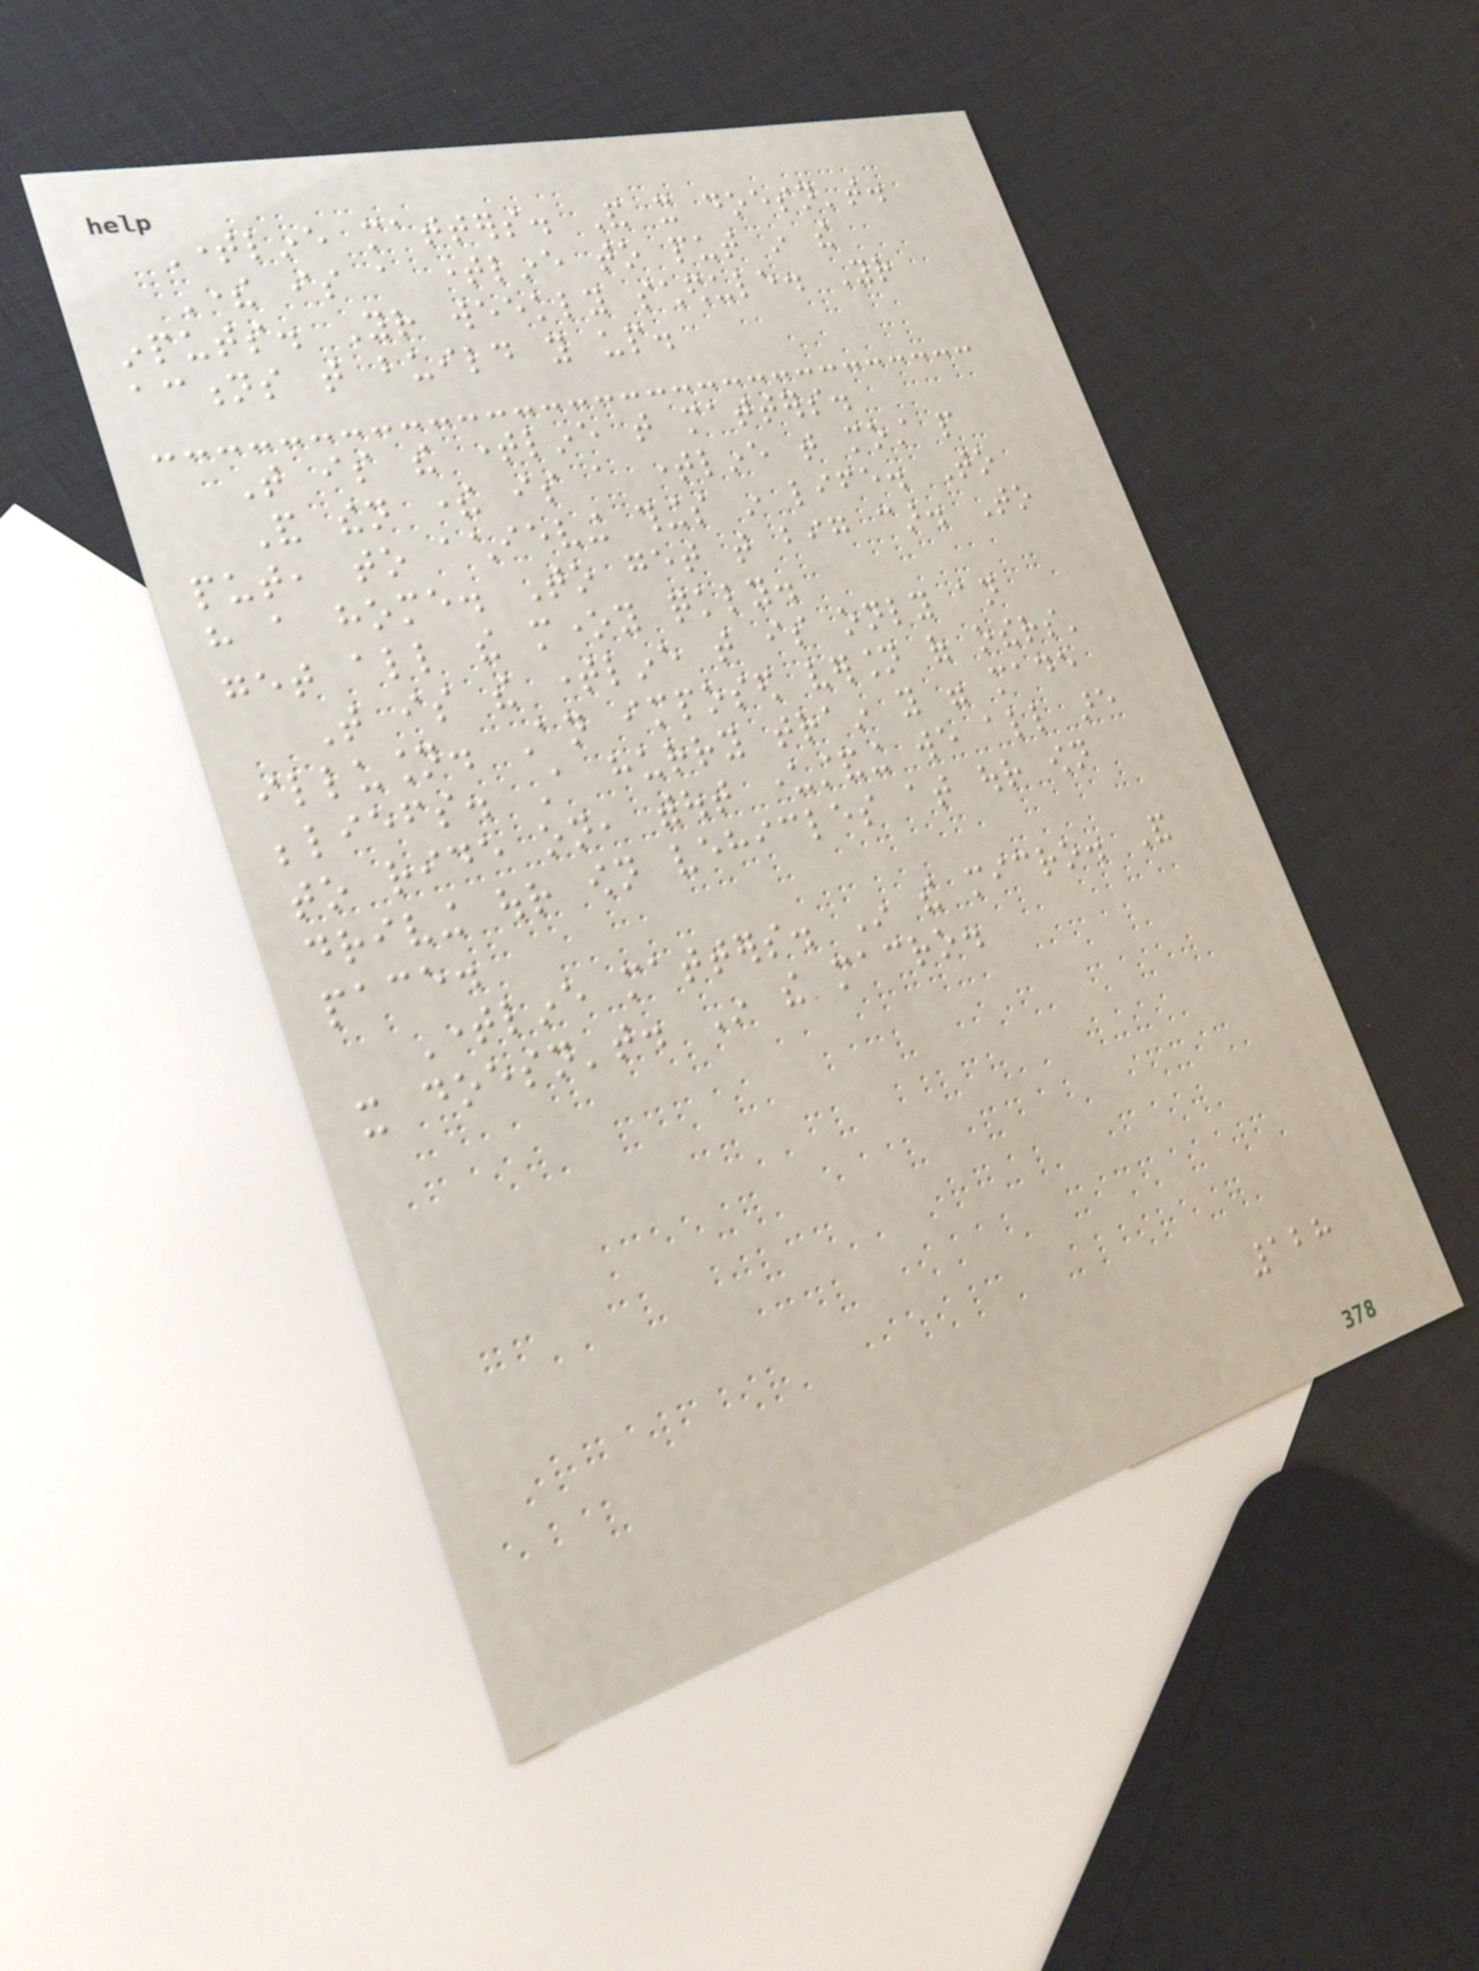Timeline matters. And it doesn't.
There is a timeline to put in the
inputs. Your weekly schedule. Your
actions that build you up.
That is the timeline that matters.
And then there is a timeline that most people
put, to achieving things in life. To
have a home. To get that big car. To
get all the money quickly.
That is the timeline that is only an
illusion. An imposed version of others'
beliefs. A hurry train you were made
to ride on, without understanding we all are
driving our own vehicles at our own
pace.
Timeline matters. In the micro. And
it doesn't. In the macro.
128
